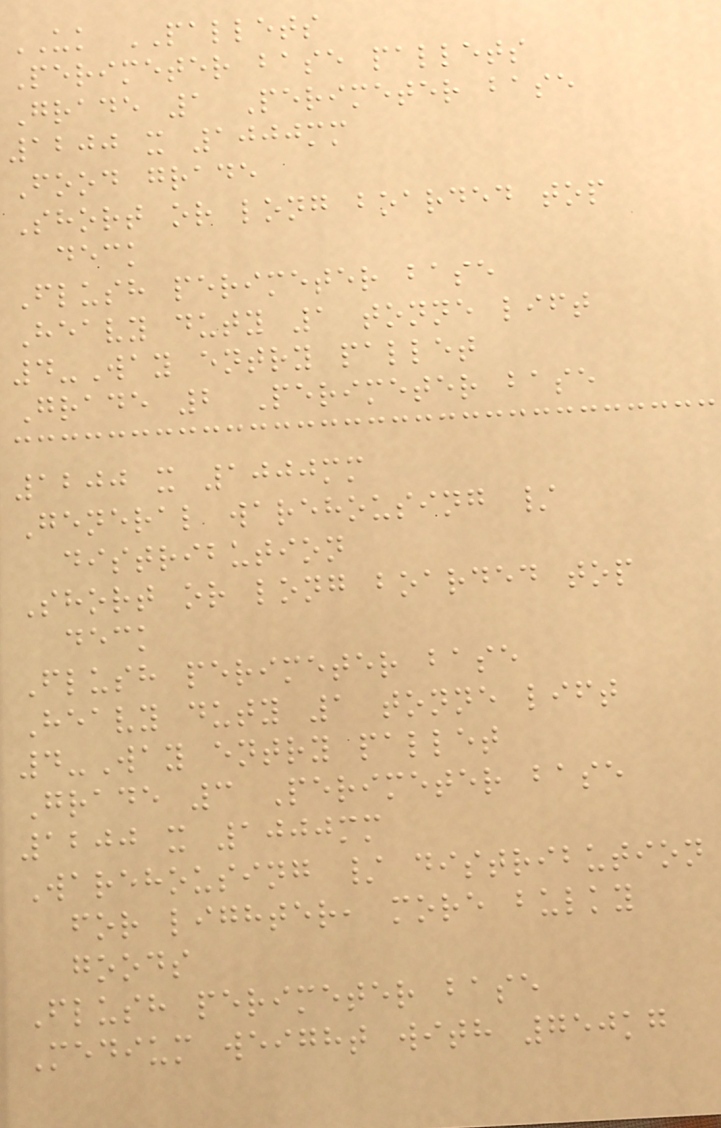UK PALLETS
Perimeter base pallets
Grade 1 Perimeter base
1200 x 1000mm
Food grade
Short or long boarded top
deck
Flush perimeter base
Heavy duty 1 tonne lift
4-Way entry pallet
Grade 2 Perimeter base
1200 x 1000mm
General warehousing /
distribution
Short or long boarded top
deck
Flush perimeter base
Heavy duty 1 tonne lift
4-Way entry pallet
Grade 3 Perimeter base
1200 x 1000mm
Warehousing / distribution
for lighter, more bulky
goods
Flush perimeter base
Medium weight with 750kg
